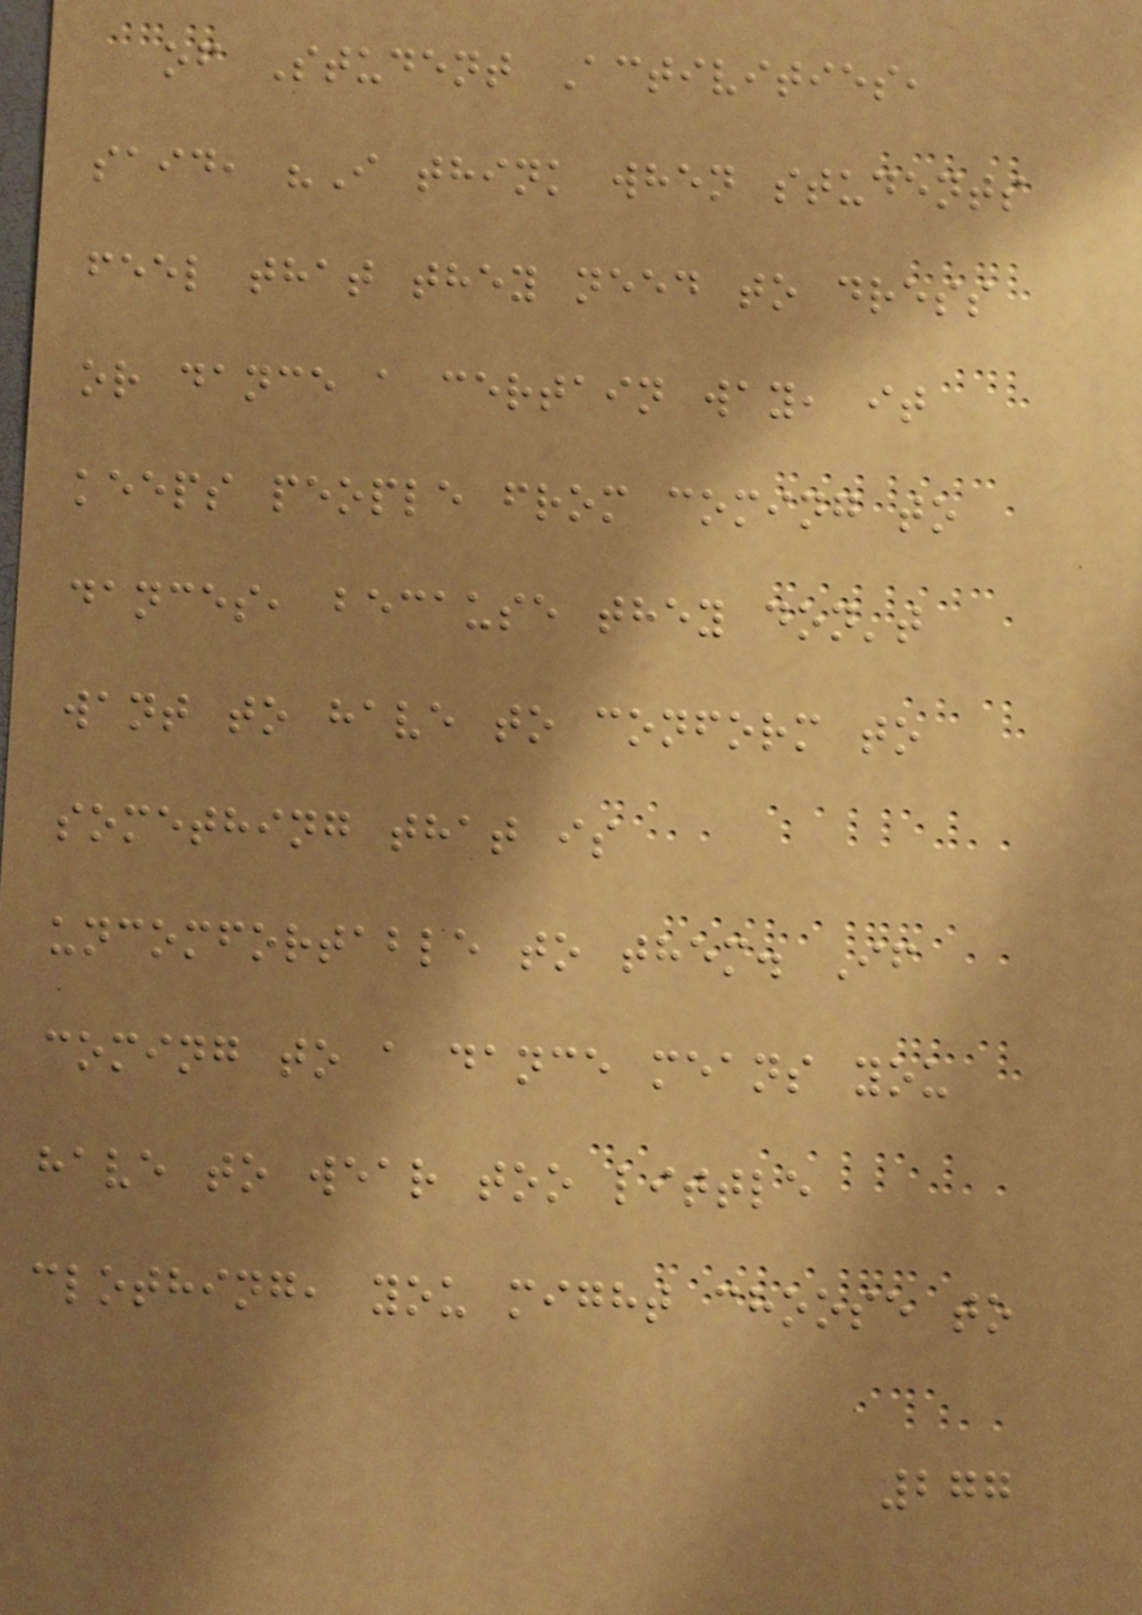of Student Activities,
said, "I think when students
feel that they need to dress
or dance a certain way, it
keeps people from coming to
dances, because they don't
want to have to conform to
something that is
uncomfortable to them. If
coming to a dance means you
have to wear too little
clothing, you might choose to
277
